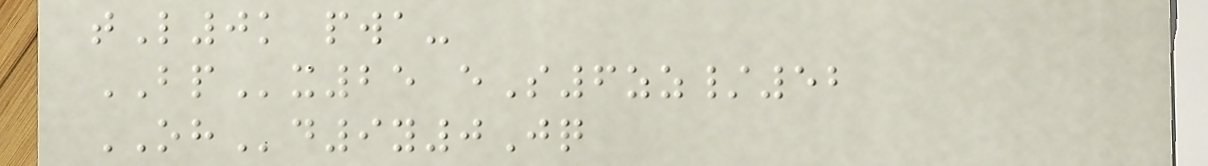tL0k pwa-
BPx25 eS6zz/52
OHd9y0Jq
